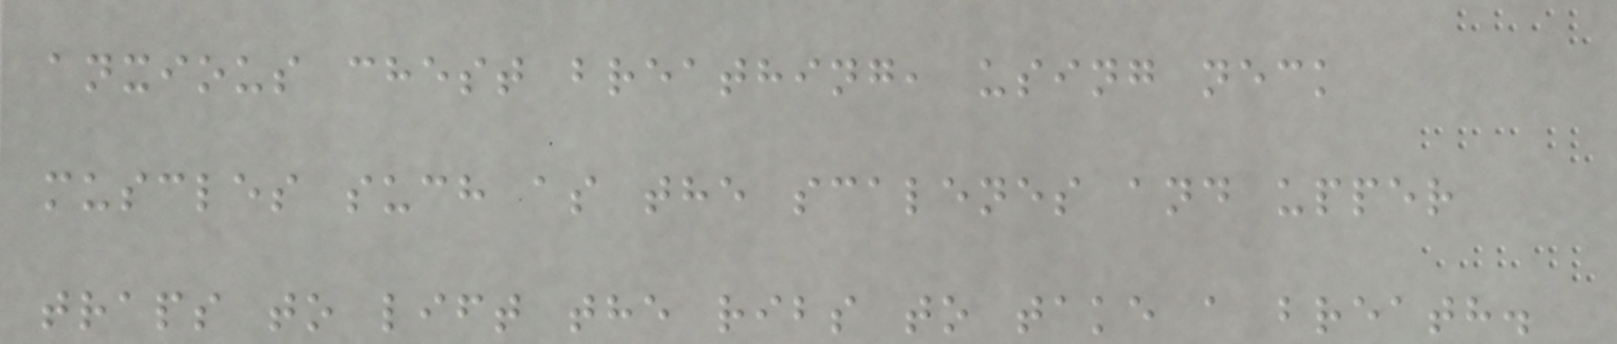anxious chest breathing, using neck
muscles such as the scalenes and upper
traps to lift the ribs to take a breath.
